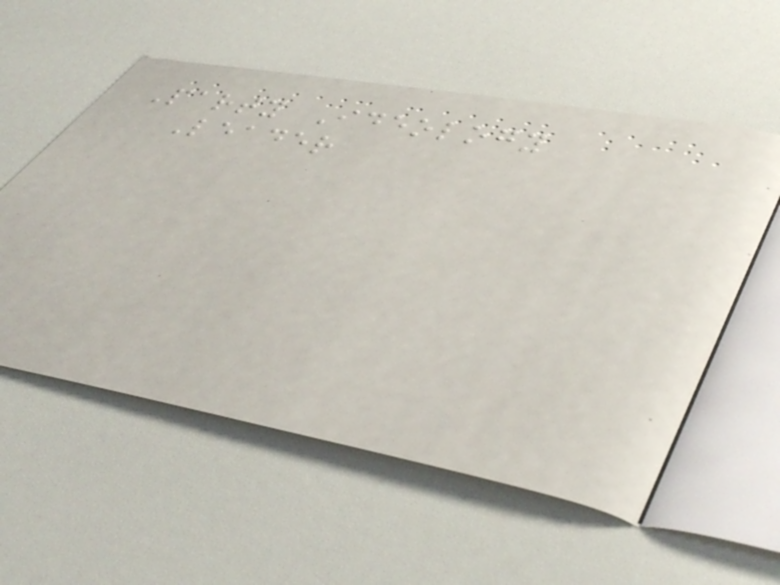Party Ideology
Leader
